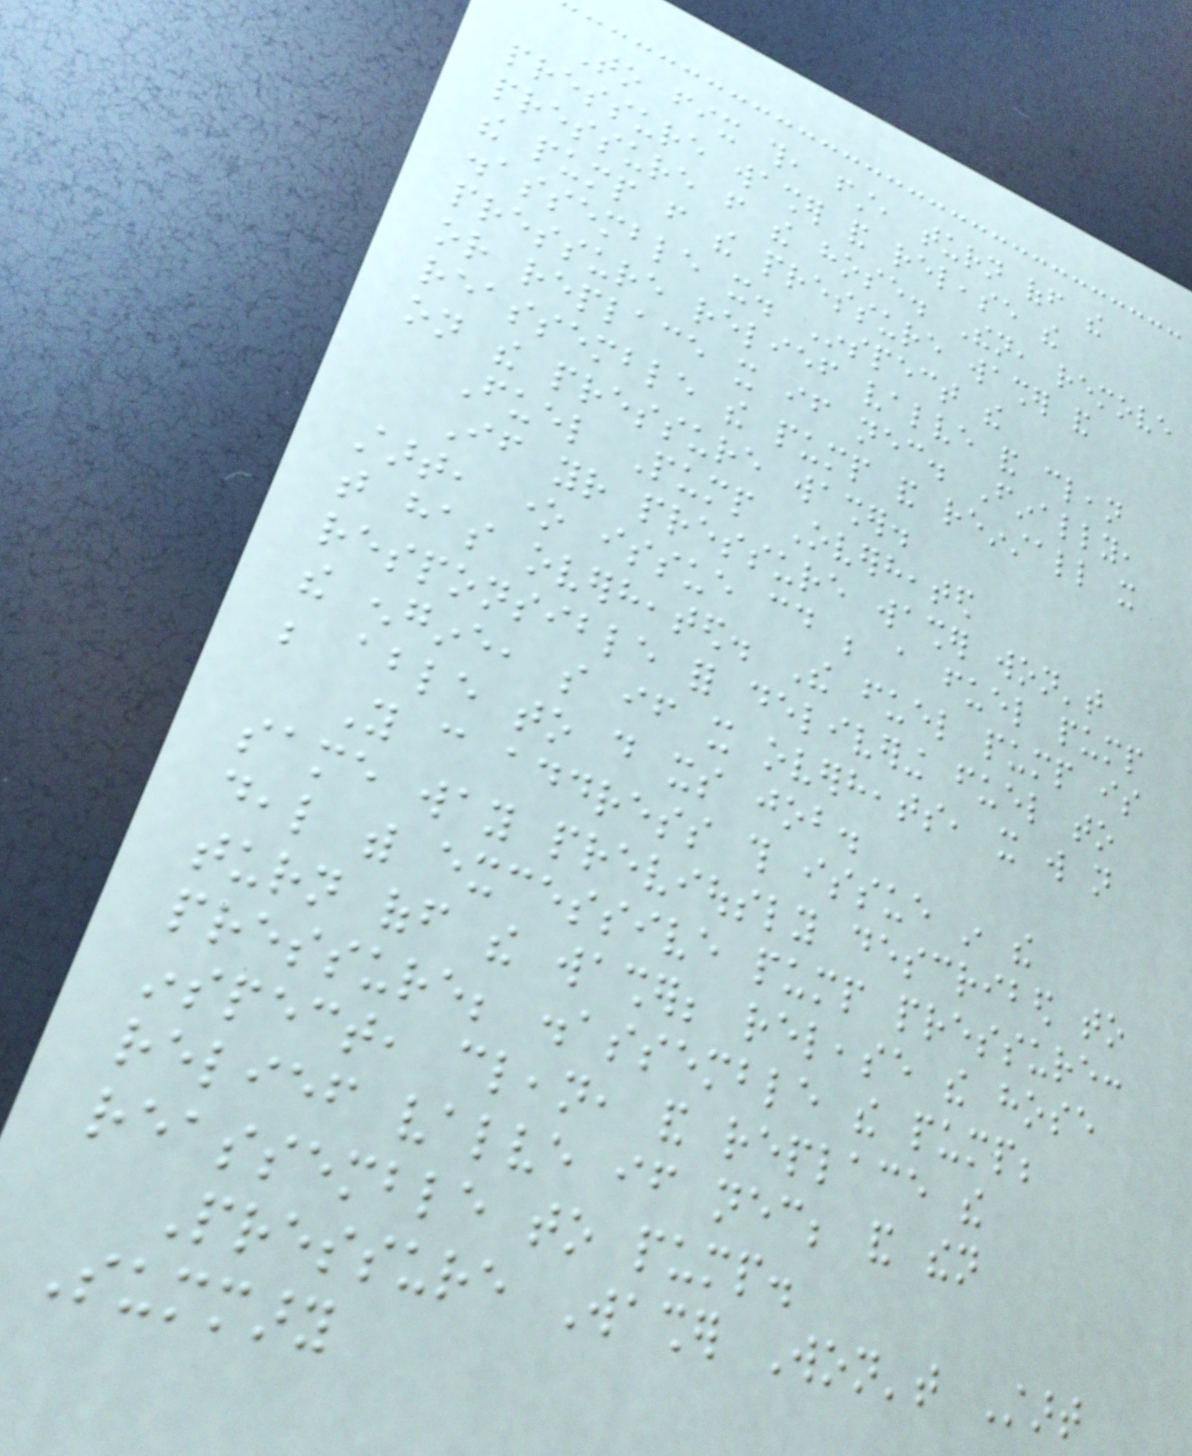To fix this, first, turn off the
pressure washer and release the
pressure from the hose. Then, remove
the pump from the pressure washer and
disassemble it. Inspect the
pressure relief valve and clean
or replace it if necessary. Finally,
reassemble the pump and reinstall it
on the pressure washer.
Fuel Pump Overheated
If your pressure washer won't
start, one issue could be a fuel pump
that has overheated. The fuel pump is
responsible for delivering fuel to
the engine, so if it overheats, it will not
be able to do its job.
You can address this issue in the
same way previously described to
deal with excessive pump pressure:
turn off the washer; release the hose
pressure; disassemble the pump;
inspect, clean, and replace the
relief valve if necessary; and then
reassemble to pump.
Pressure Washer Won't Start
Summary
